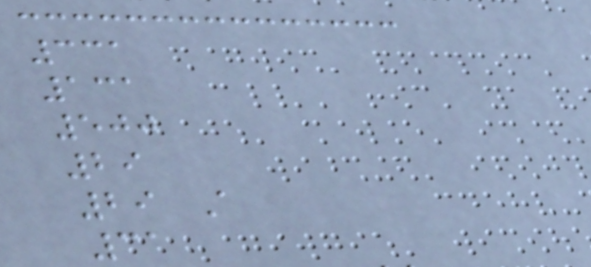331
131
500
29
29 A
31
